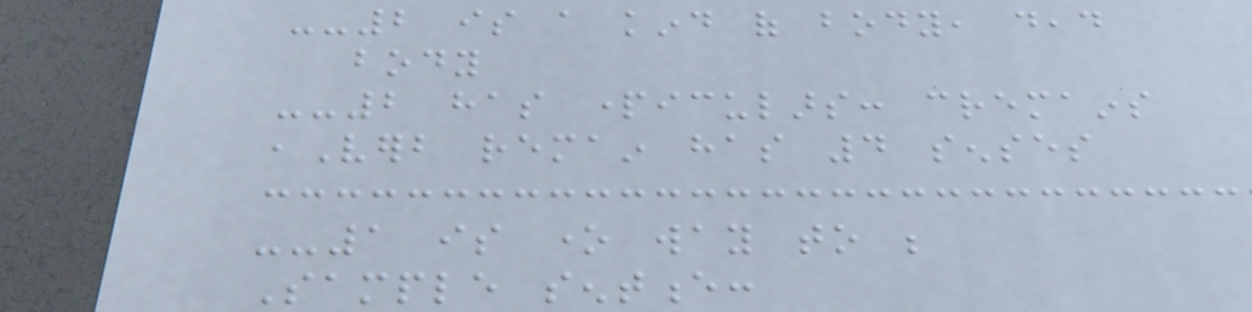--2 is a kind of body, dead
body
--2 has particulars: cremains
,Verb remain has 4 senses
--1 is one way to be
Sample sentence:
